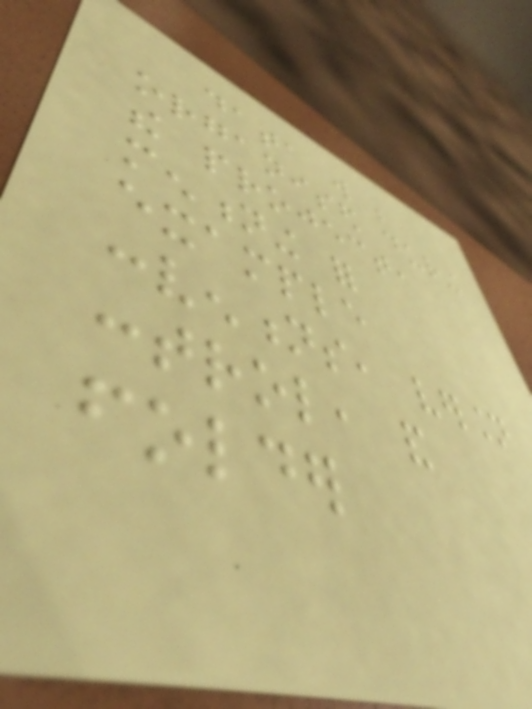data will be
organised during
the project,
mentioning for
example
conventions, version
control, and
folder
